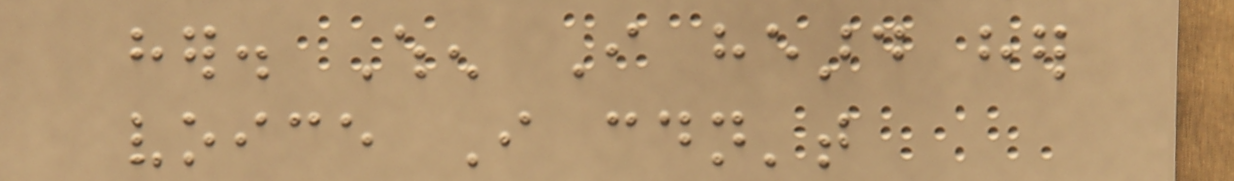her. When I heard her
voice I couldn't
